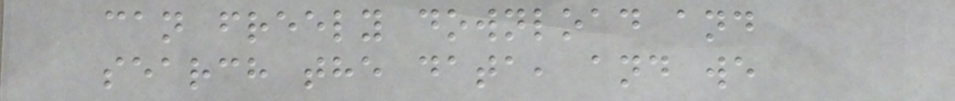can freely download and
search the data, and we
